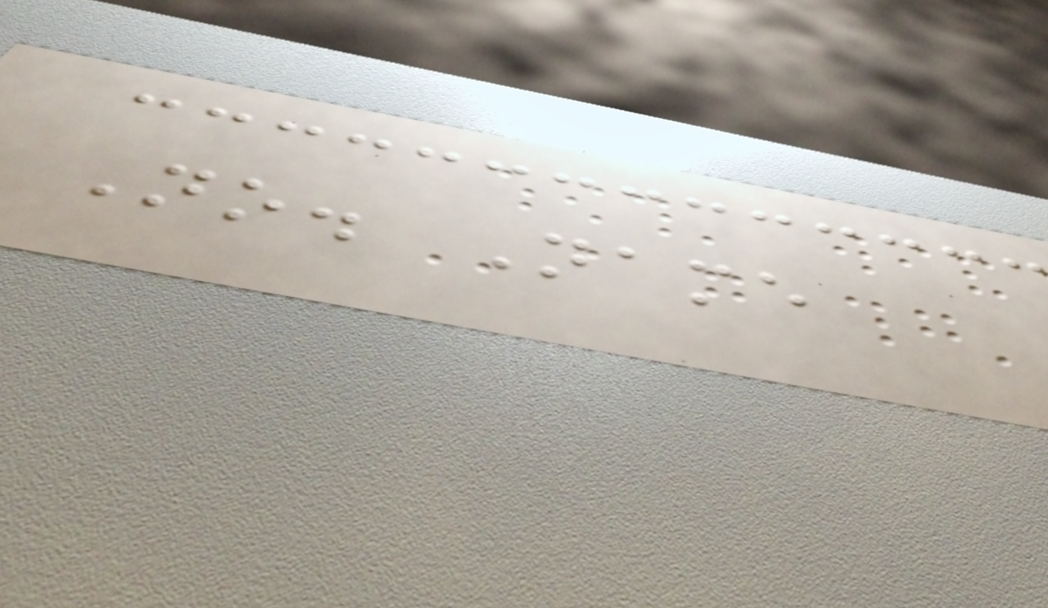No. Name
